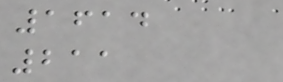1614
211
